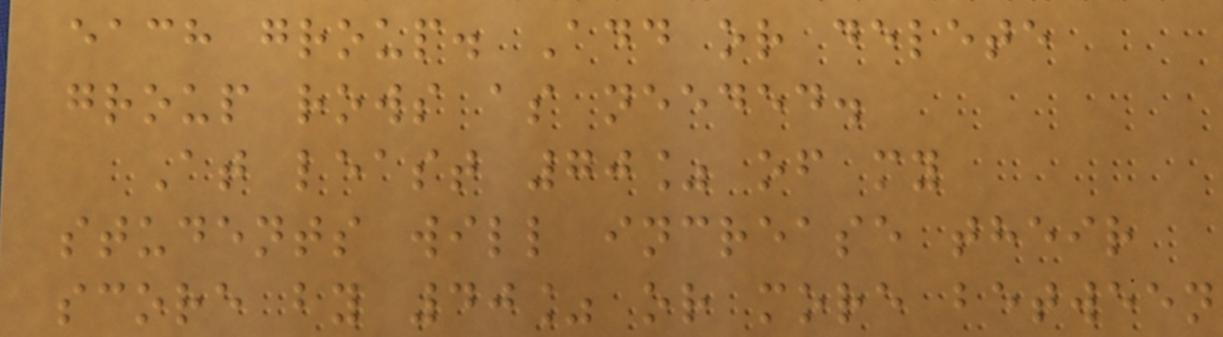each group. Add or delete
group rows as needed.
At least 70% of my
students will increase their
score by 40% or more between
